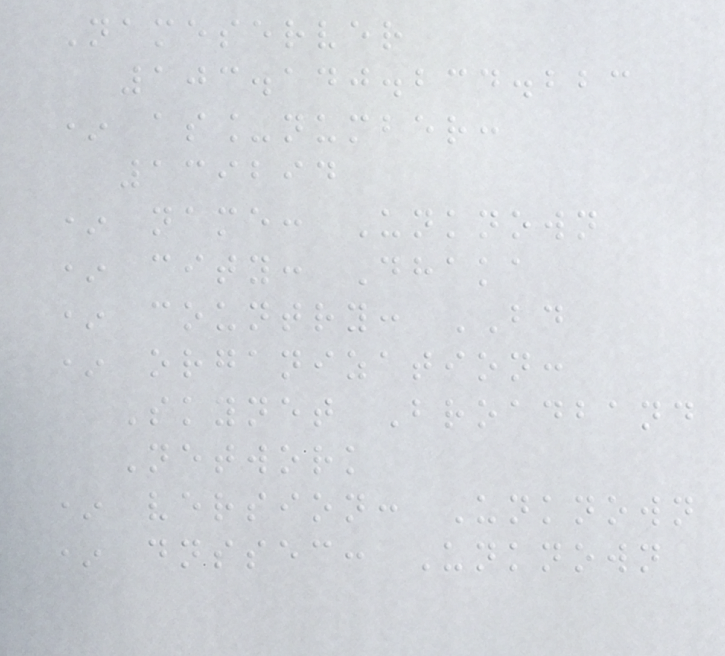Nameserver
103.140.234.223
* as_number:
139294
* name: Unknown
* city: Dhaka
* country: BD
* organization:
Skynet Broadband
Network
* version: Unknown
* dnssec: Unknown
